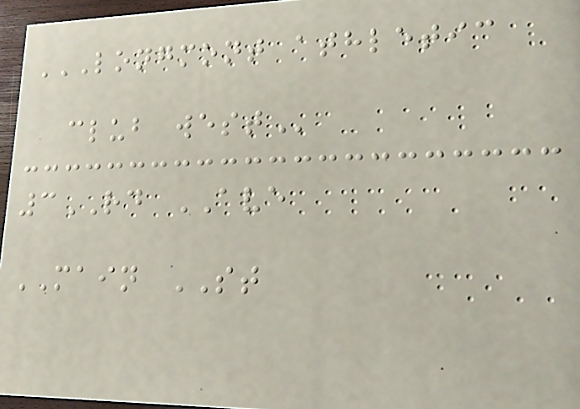LONGMONT ATHLETIC
CLUB WEST
3RD AVE
MAIN ST
